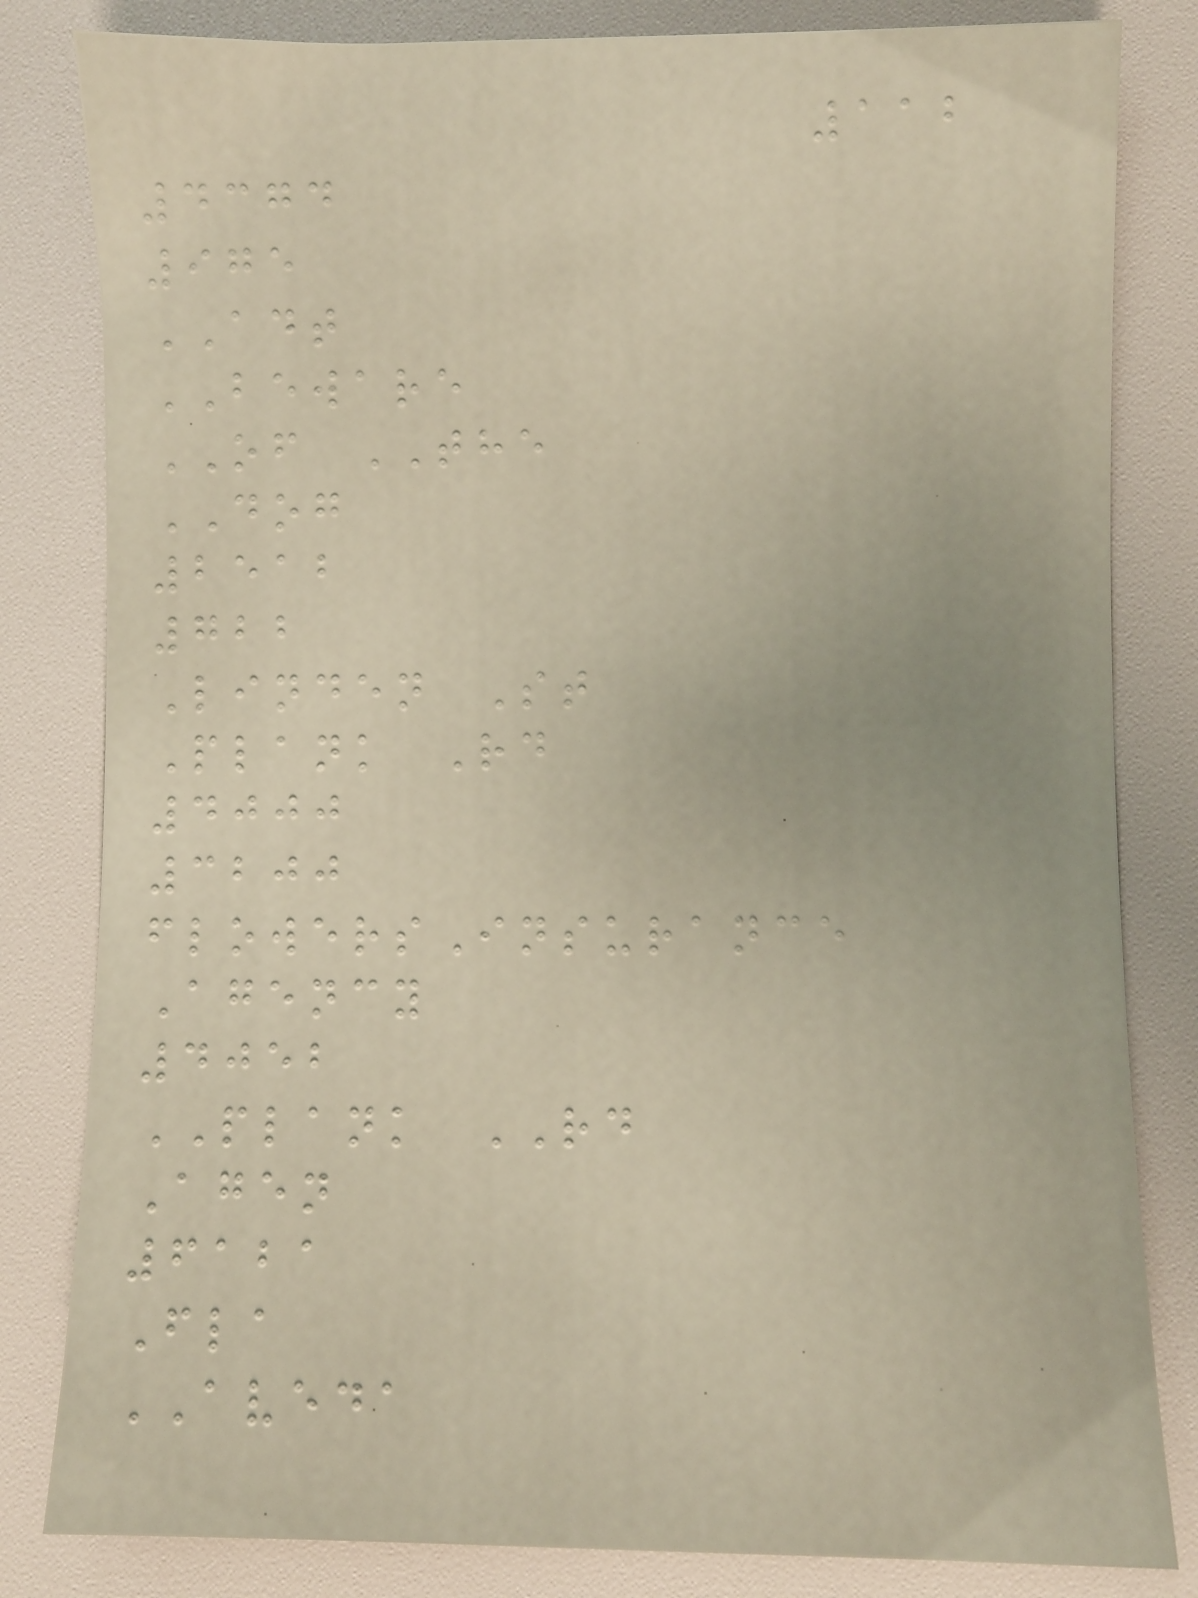112
4374
975
ADT
BEWARE
OF THE
DOG
2512
722
Linden St
Plank Rd
4000
3200
flowersInsurance
Agency
4052
PLANK RD
Agen
6121
Fla
AVEDA
